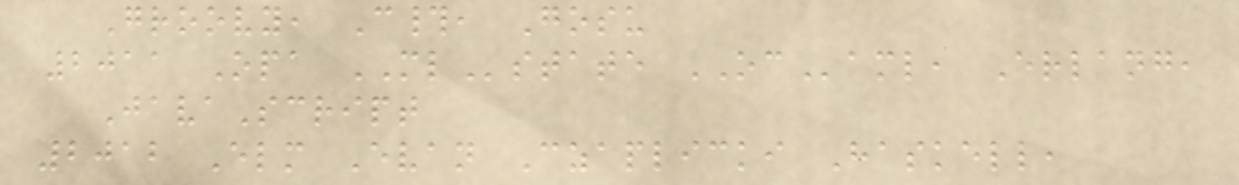Groovy, C#, Gosu
2011 Opa MLstate OCaml, Erlang,
JavaScript
2012 Elm Evan Czaplicki Haskell,
